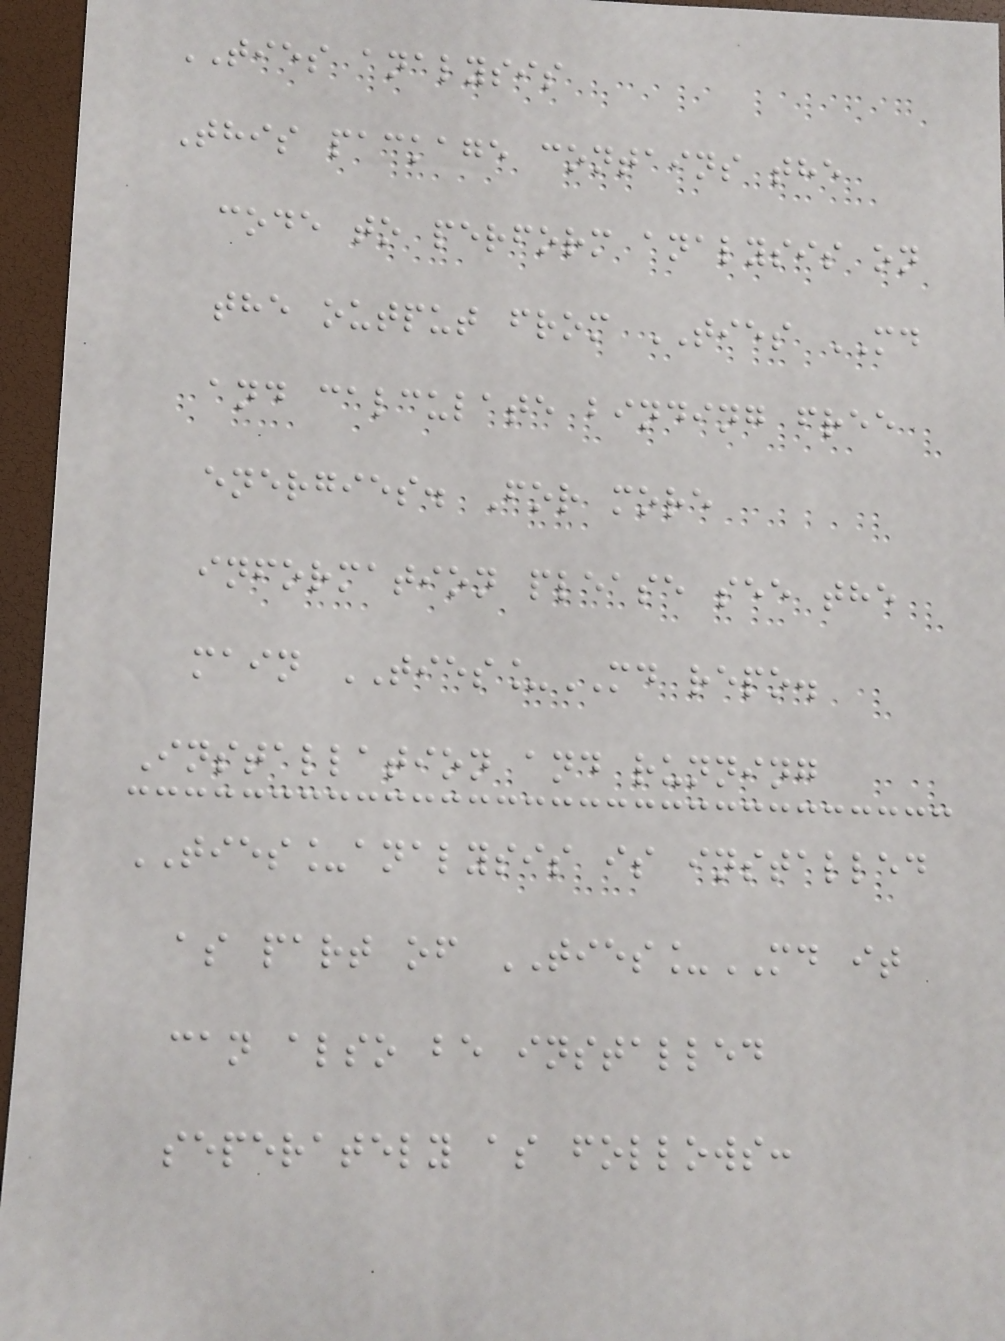TIES analysis
This package contains the
code to perform analysis on
the output from TIES MD
and calculate binding free
energies. For more
information please see the
main TIES_MD repo.
Installation and running
TIES_analysis is installed
as part of TIES_MD it
can also be installed
seperately as follows:
